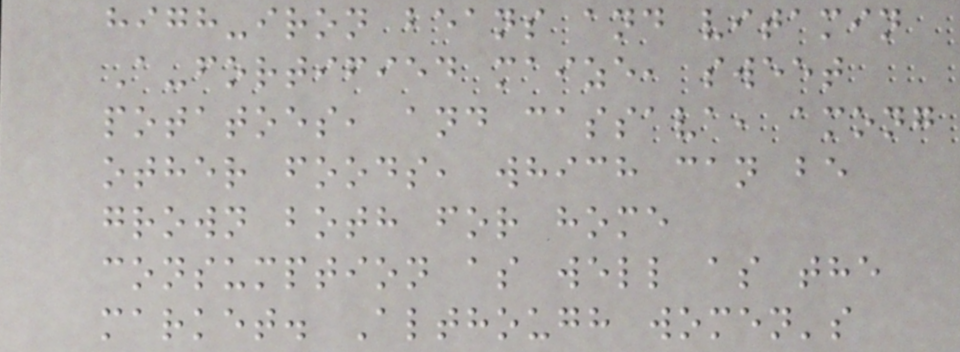high-iron beans and vitamin
A-fortified maize, sweet
potatoes, and cassava, among
other foods, which can be
grown both for home
consumption as well as the
market. Although women's
